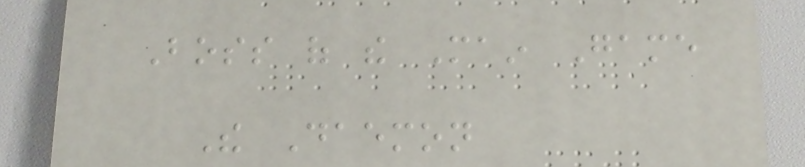Boss of the Main Game
The Daemon
